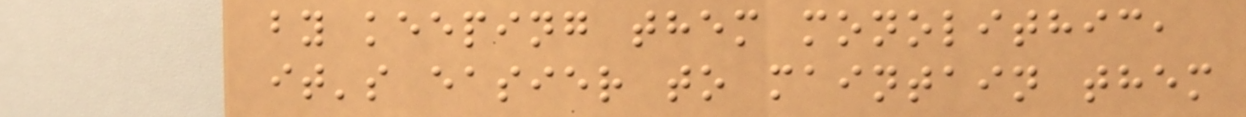by keeping them monolithic,
it's easier to maintain them
